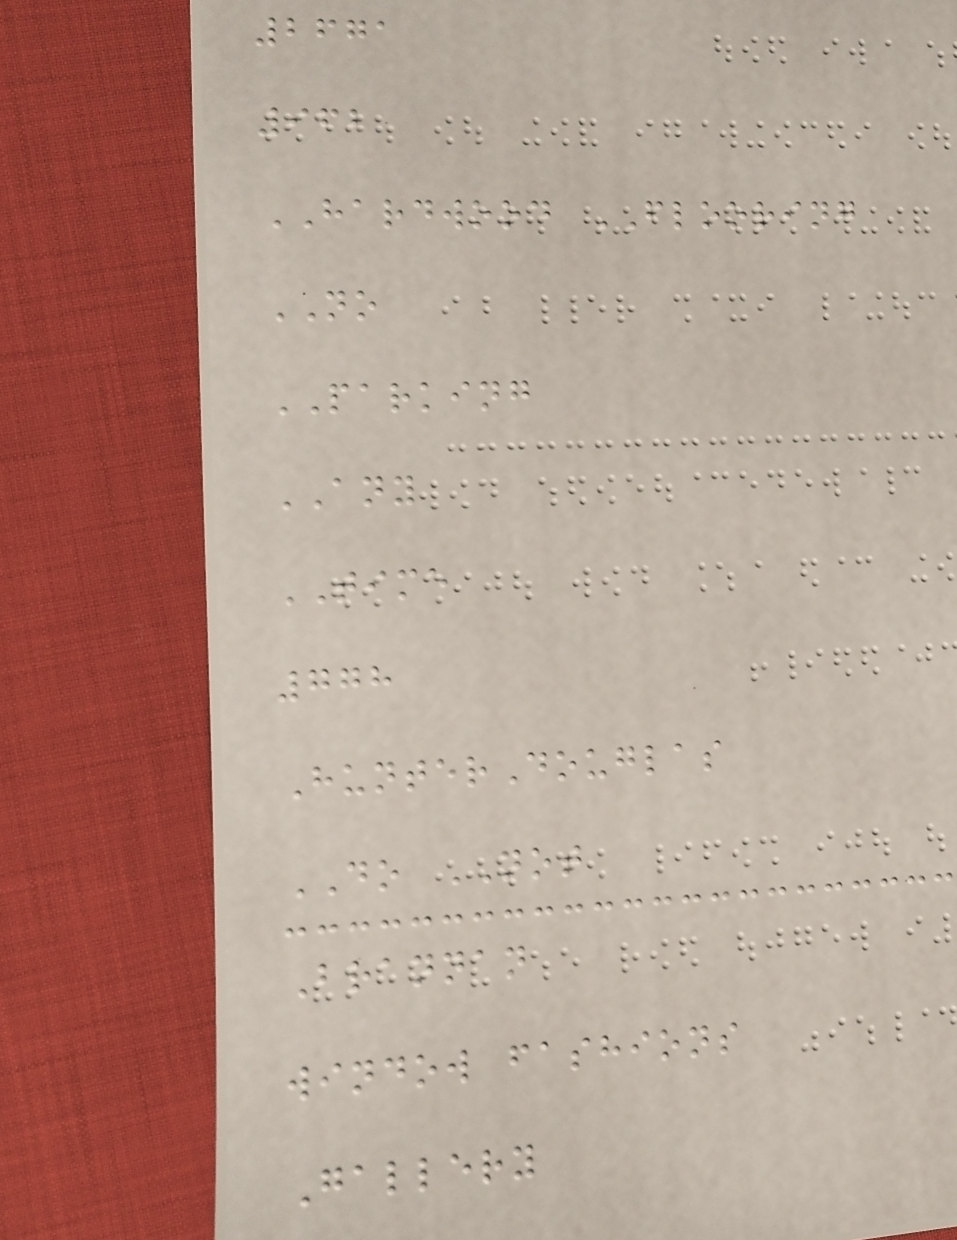2671
962
HARDWOOD FLOORING
NO
PARKING
ANY
TIME
778
HunterDouglas
DO NOT
Brannan
window fashions
Gallery
